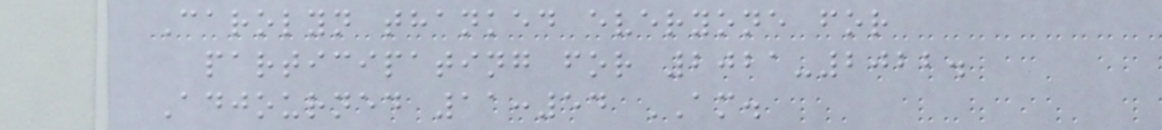Carolyn thanked everyone for
participating for 2021-2022.
Adjourned 11:54 AM.
